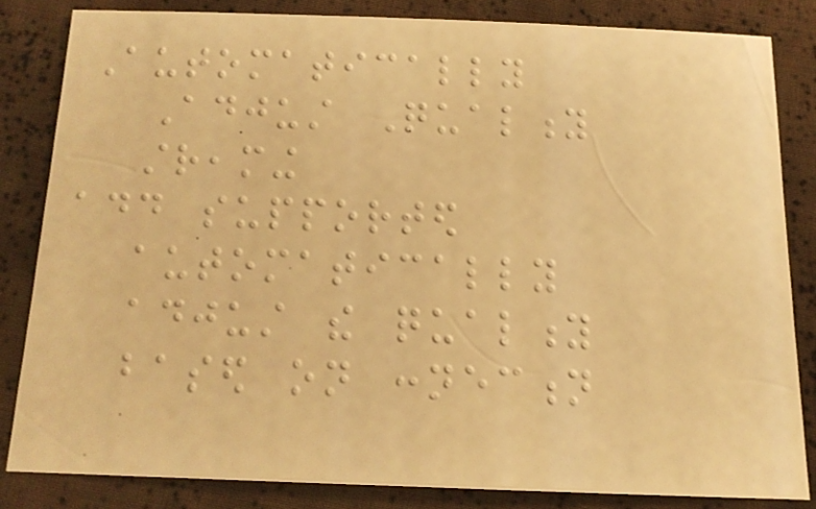Automatically
Adjust Quality
streaming
add supported
automatically
adjust the quality
based on connection
